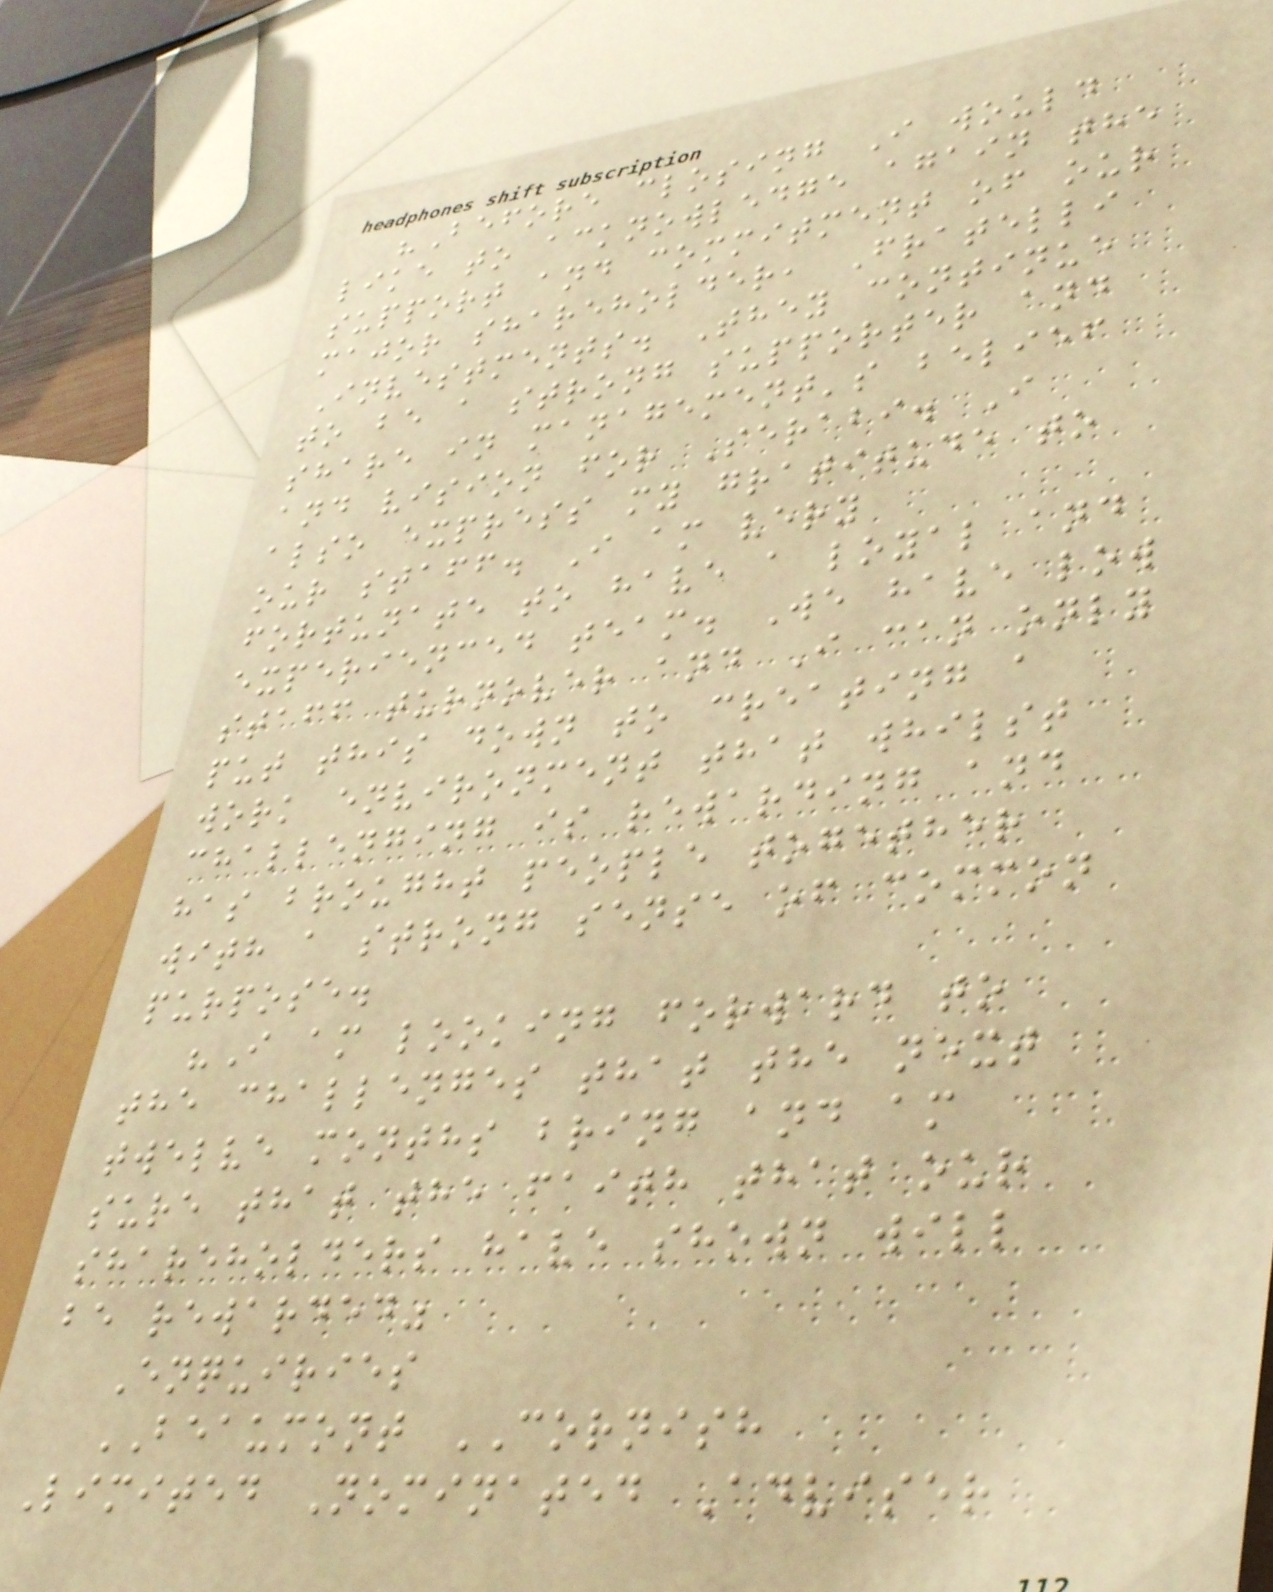"Before closing I would
like to acknowledge again the
support and commitment of our
major shareholder, Fratelli
Investments. They continue
to be a strong supporter and
share in management's belief
and vision for Serabi. I
also express my gratitude to
our staff. I am very
fortunate to have a loyal and
experienced team. We have low
staff turnover and I can only
put this down to creating a
work environment that whilst
challenging is rewarding and
has brought people together
with a strong sense of common
purpose.
"I am looking forward to
the challenges that the next
twelve months bring and am
sure that the faith that our
shareholders have shown will
be rewarded"
Enquiries
BEAUMONT CORNISH
Limited Nominated Adviser
